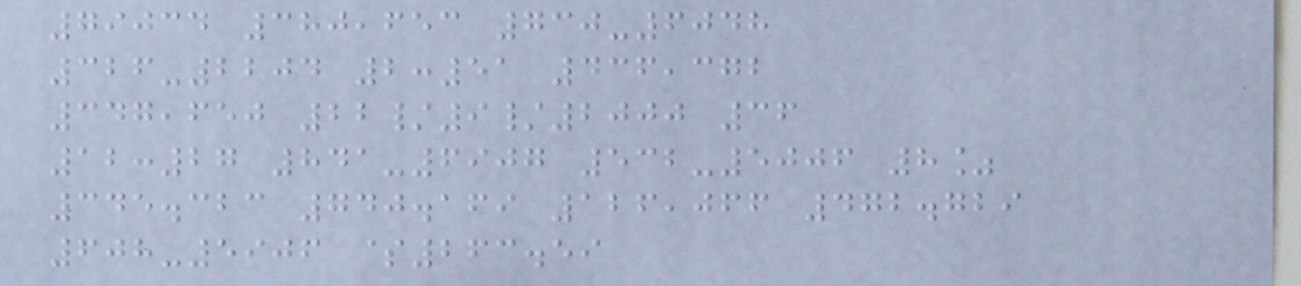79034 380,653 730-6048
326-2204 2:51 436,372
347,650 22/9/2000 36
12:27 841-6907 532-5006 8%
345.323 740.169 126,066 472.729
608-5906 $263.59
